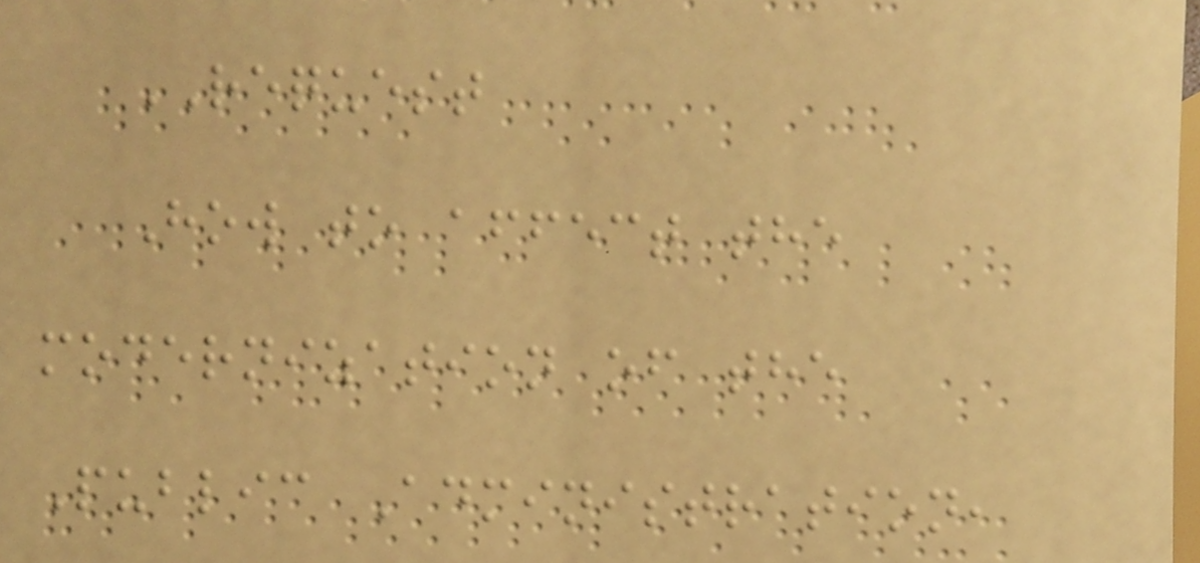REQUEST
How to affect the
modernization of the
Public Administration,
